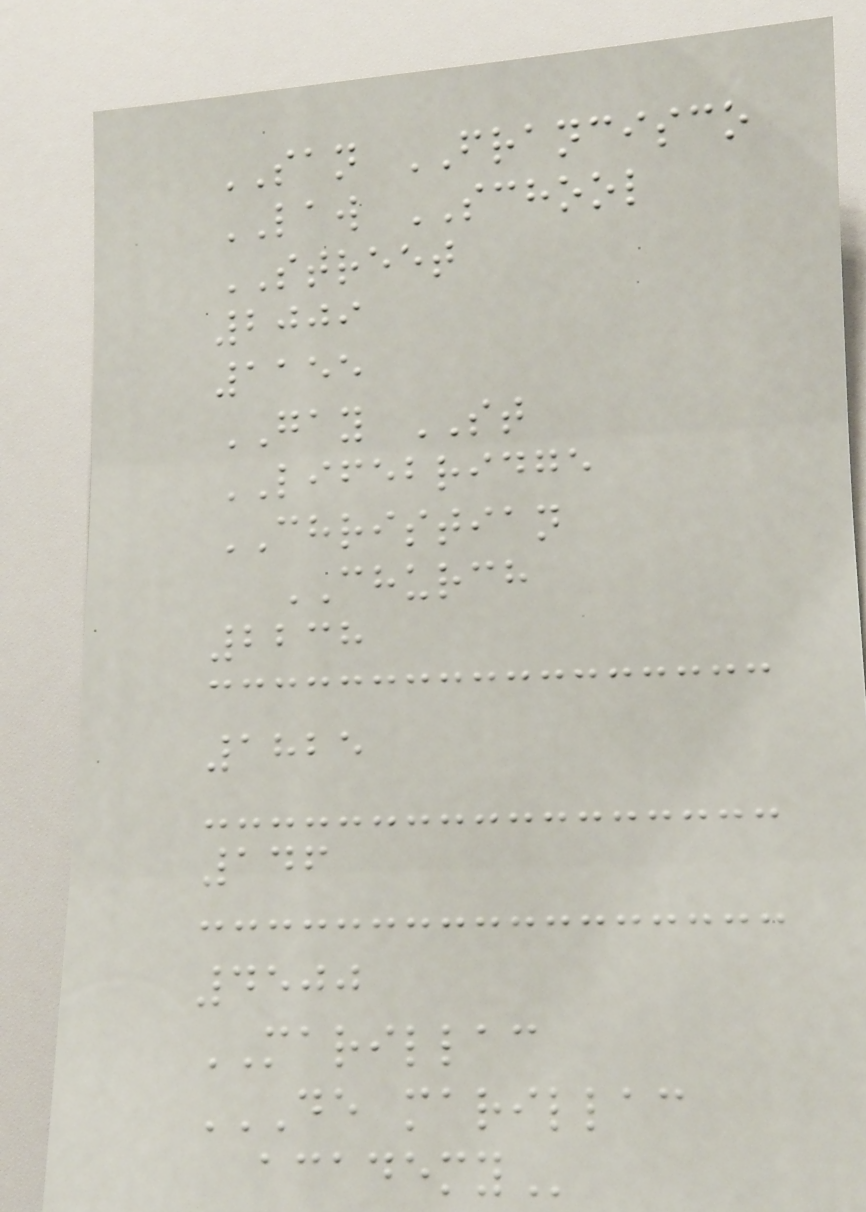SAN FRANCISCO
LAW SCHOOL
STREET
2009
1155
GAY ST
LIFEBRIDGE
CHRISTIAN
CHURCH
2238
1825
146
4500
MARILLAC
DE MARILLAC
ACADEMY
